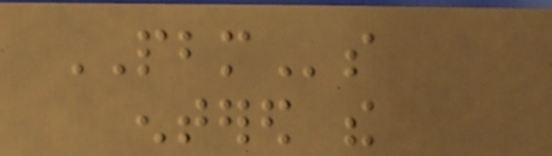PBMs
entered the
